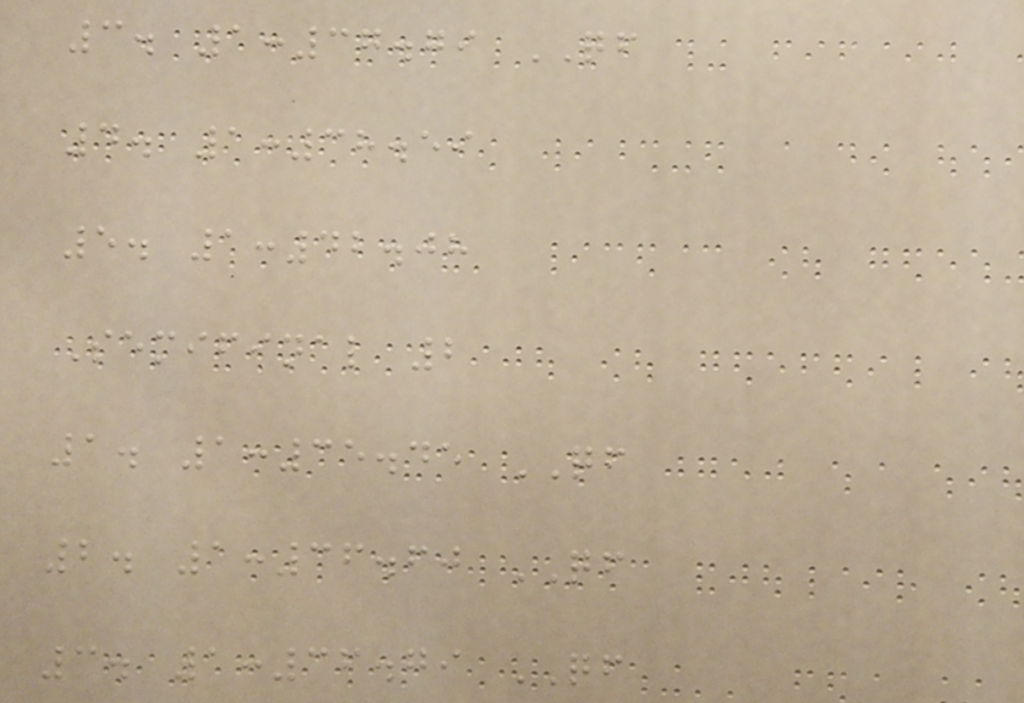3. 1:37.79 QF
4. 1:38.59
5. 1:42.08
Semifinal 2
1. 1:35.45 QF
2. 1:36.60 QF
3. 1:36.79 QF
